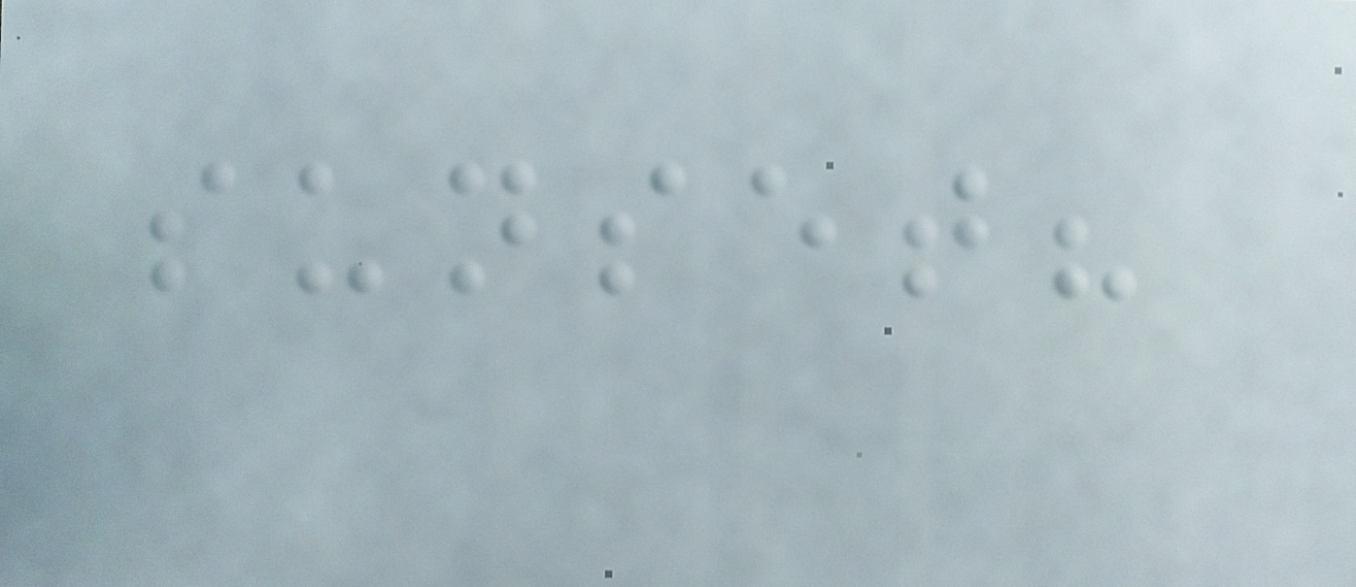sunset?
